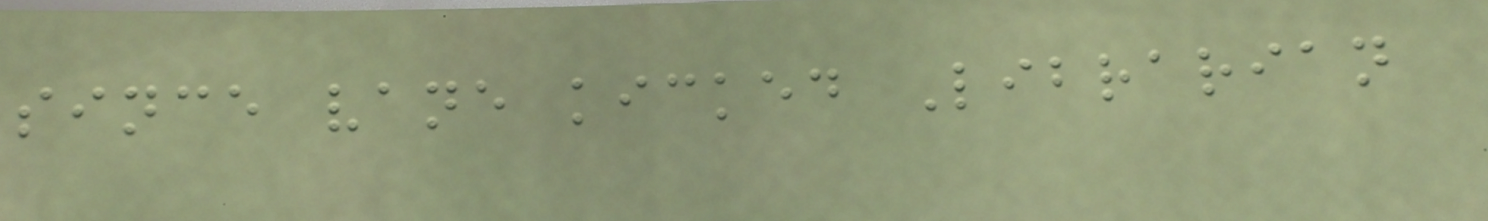since vane kicked Librarian
